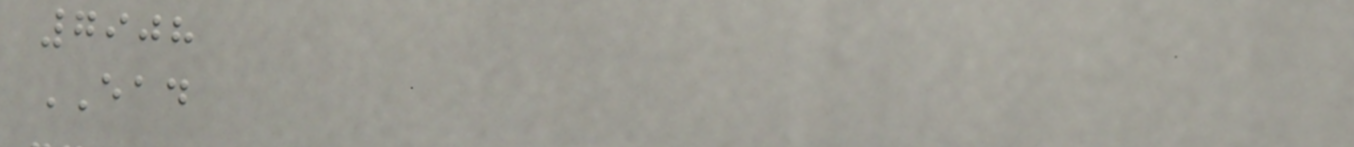7908
EAD
